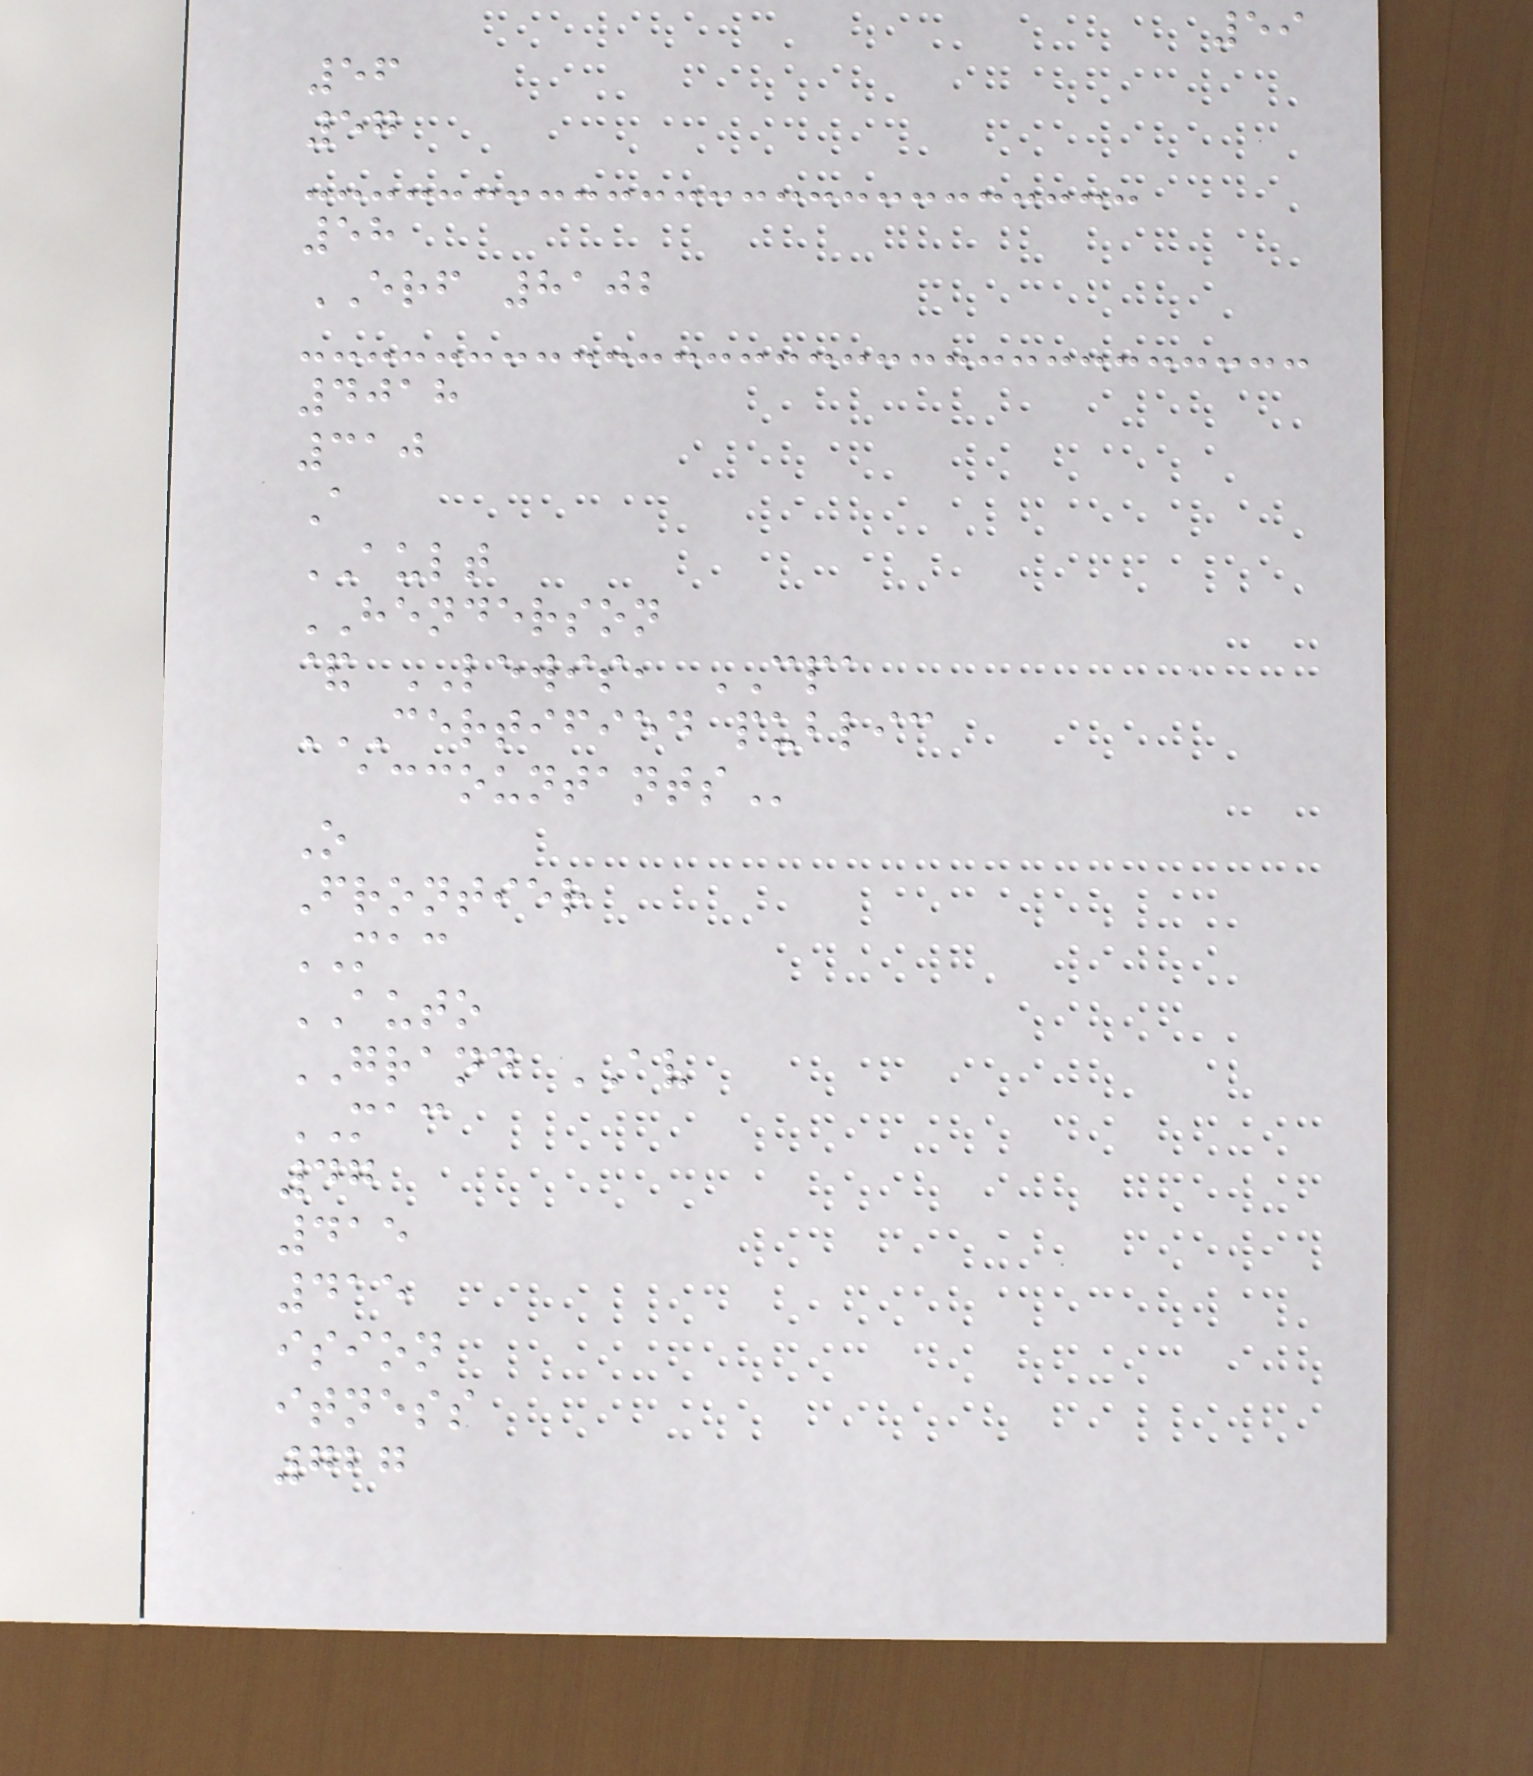59
56
57
58
ERF 8102
4018
310
A
AULT
HENDERSON
& LEWIS, CPA
CERTIFIED PUBLIC
ACCOUNTANTS
O
Frontier
MAC
AUTO
GRAND AV
MAC
47
415
415
ision
itness
727
